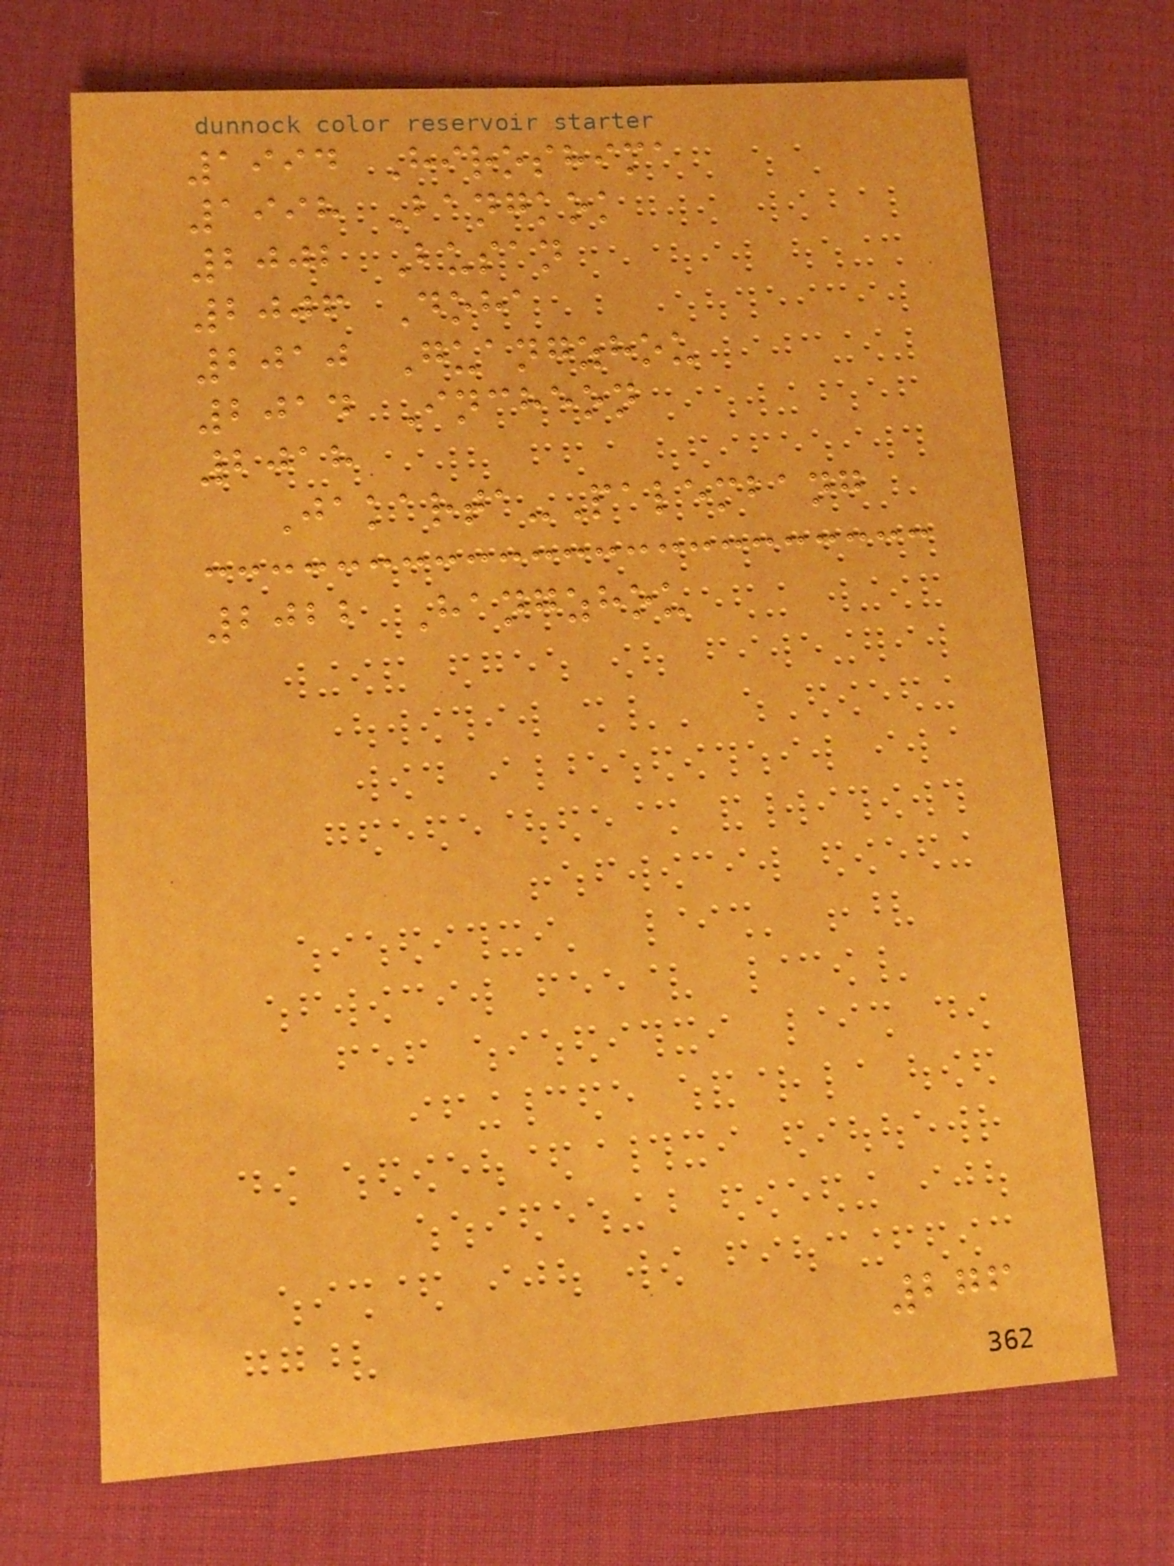1994 Hiroshima
1998 Bangkok
2002 Busan
2006 Doha
2010 Guangzhou
2014 Incheon
2018
Jakarta-Palembang
2022 Hangzhou
276
